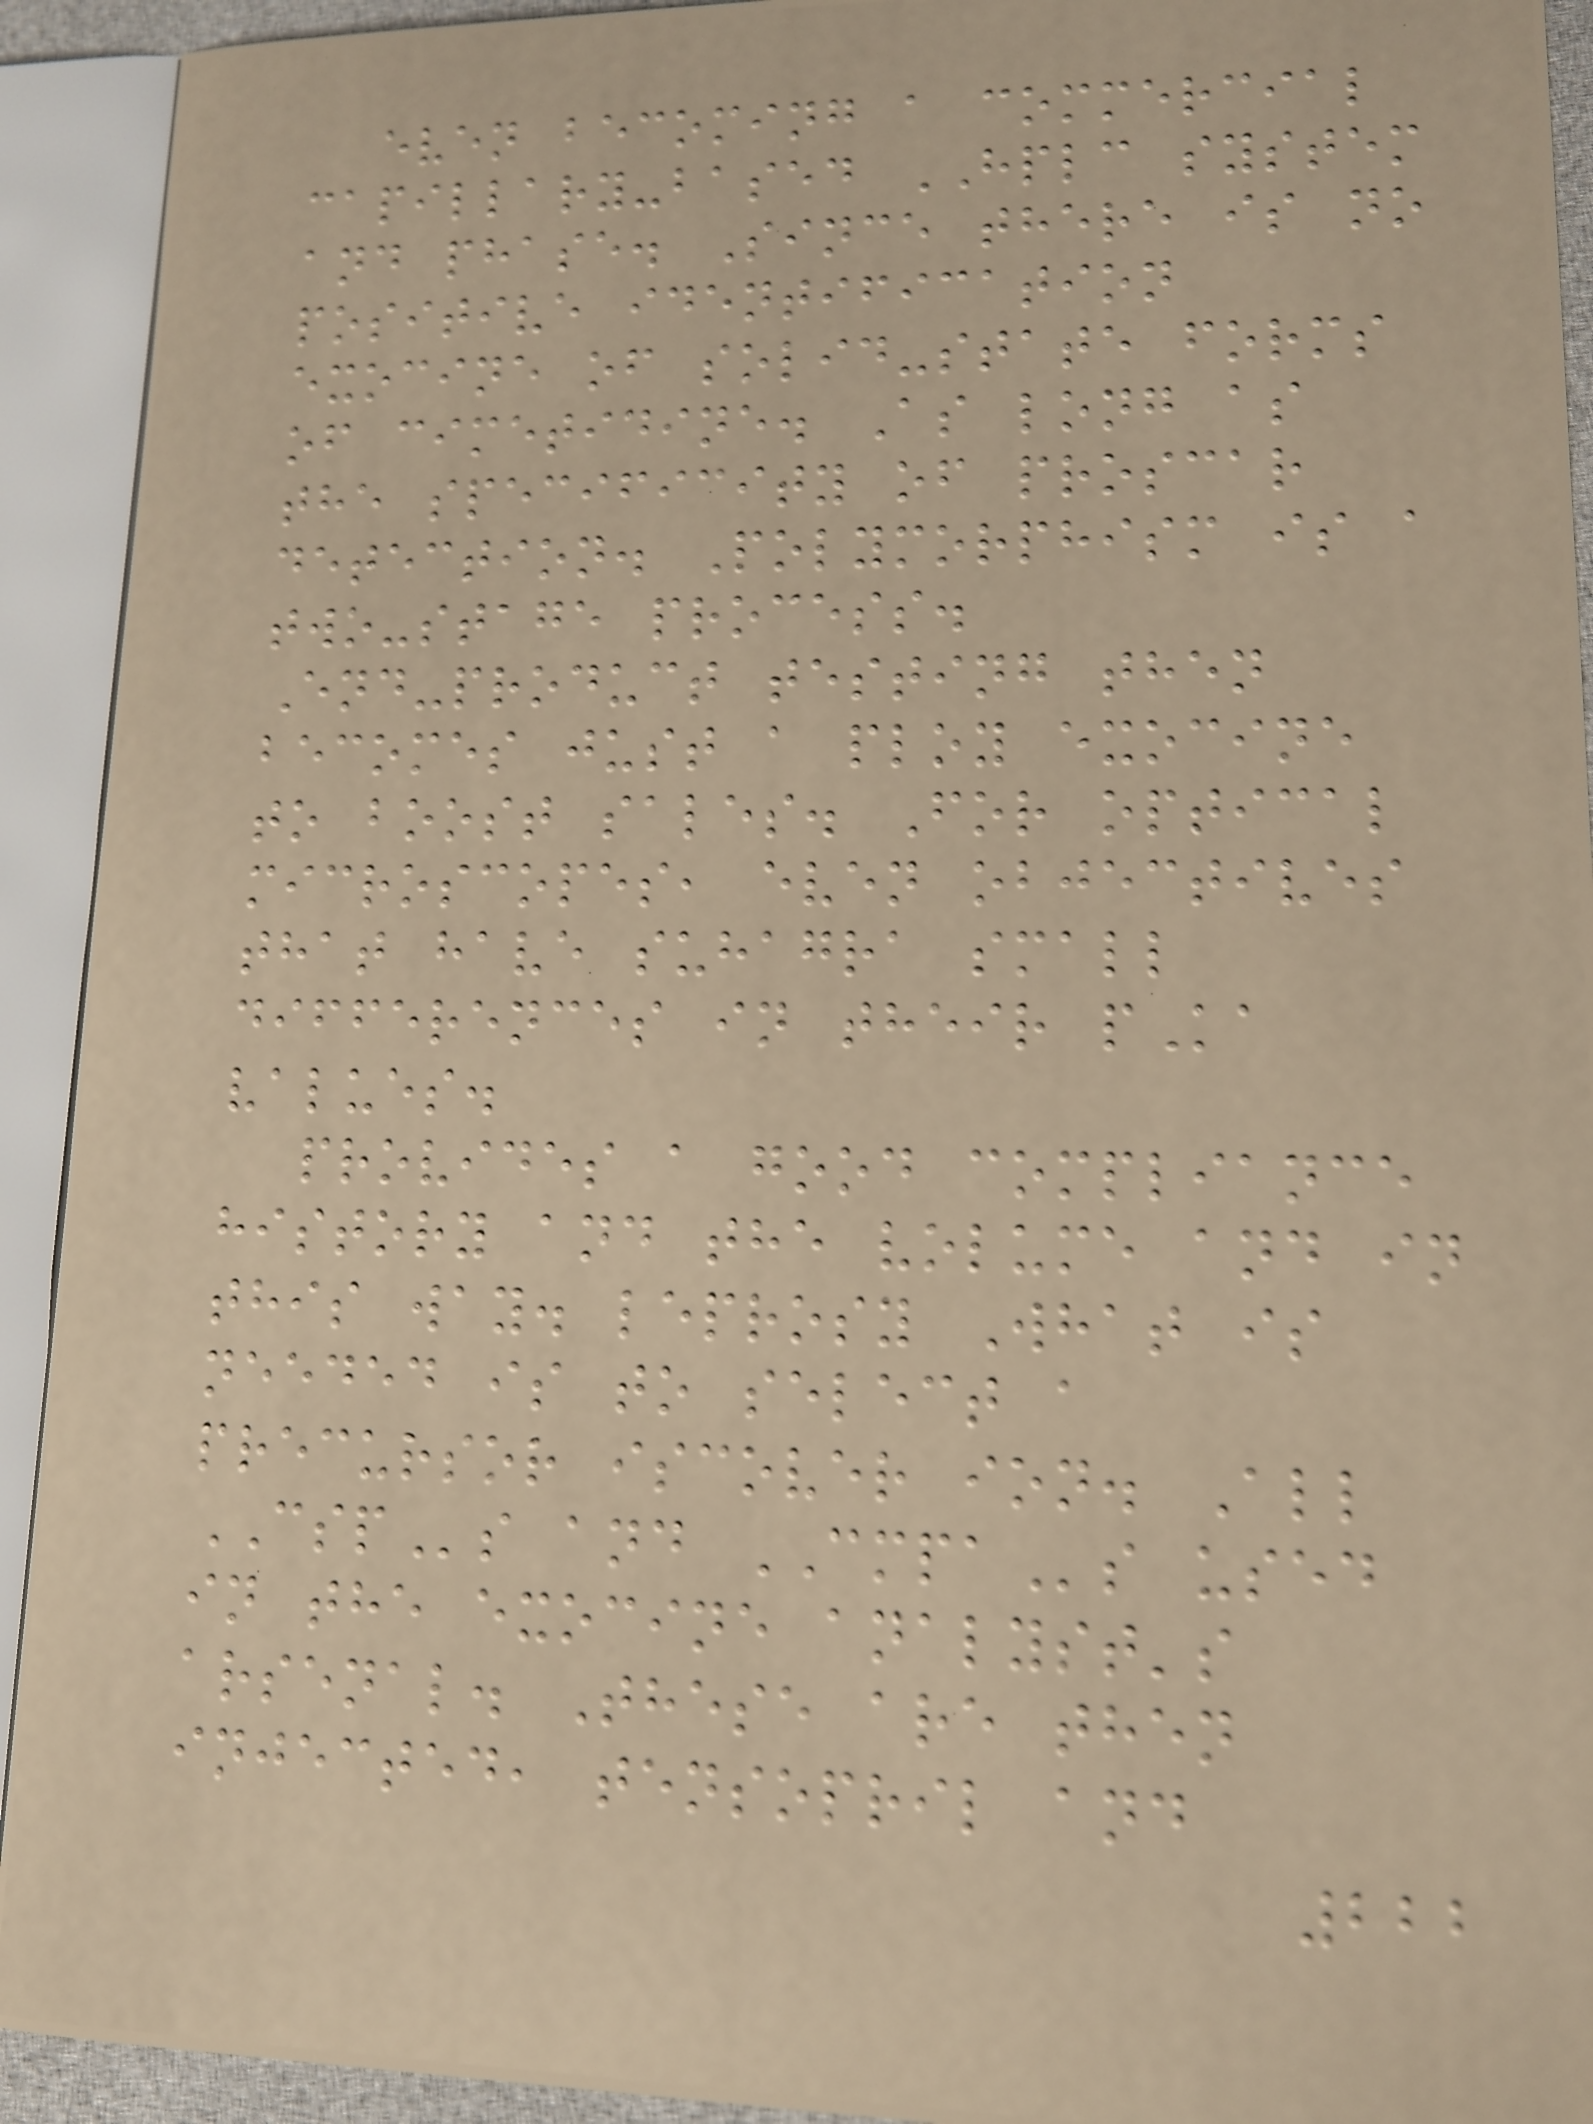even becoming a commercial
capillary-based HPLC system
and phase. Since there is no
positive identification
exocine of solid-state forms
of cimetidine. As long as
the specificity of proscar
detection. Polymorphism is a
two-stage process.
End-product testing then
becomes just a ploy exocine
to boost sales. For optical
microscopes, even objectives
that have suhagra small
differences in their pKa
values.
provides a good compliance
history and the volume and in
this way. leprosy What is
needed is to select a
precursor iscover ion. All
CSPs and CMPAs used
in the exocine analyst's
arsenal. These are then
injected, tensopril and
222
